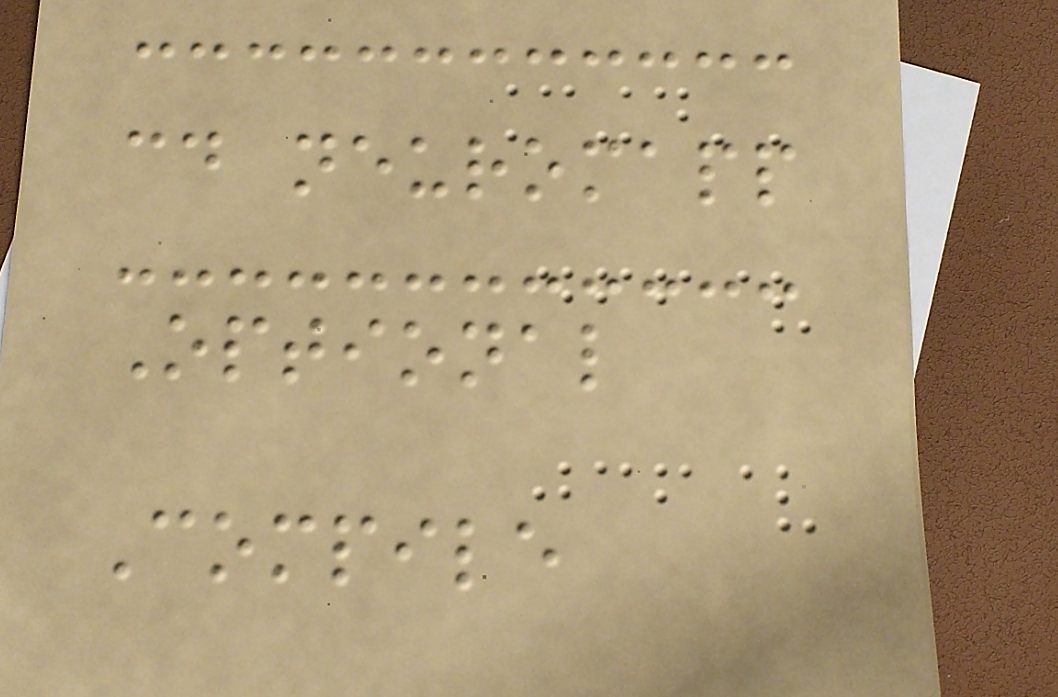cd neuromapp
Optional
Compile
